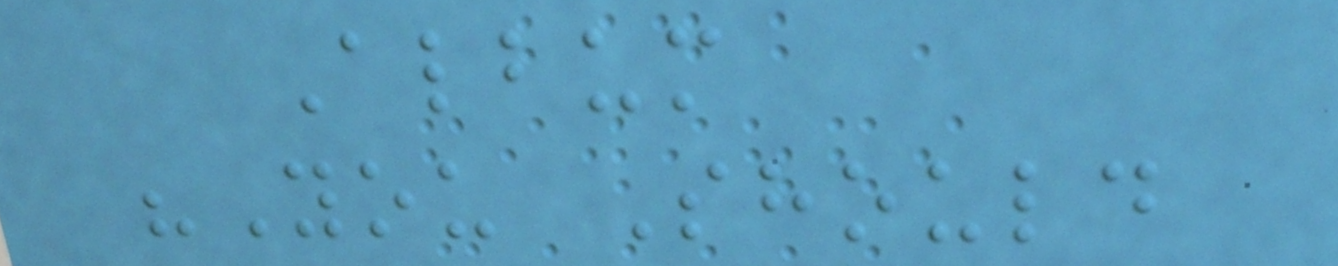Album
"You Should
